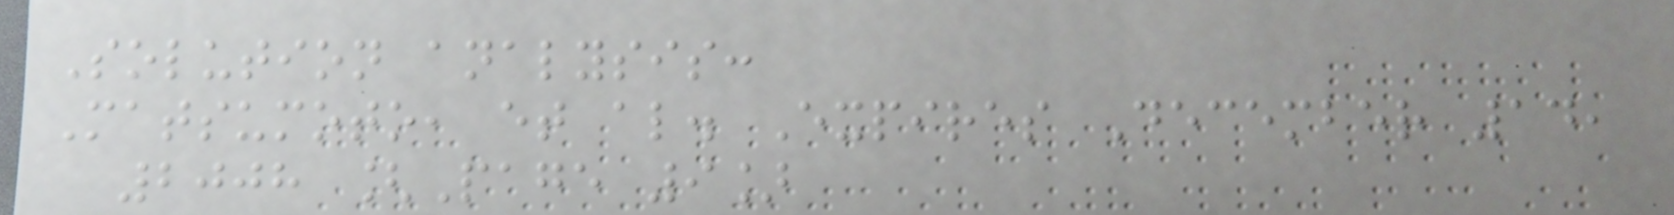Solution analysis:
Matsumoto, et al. Expires December 14,
2008 [Page 9]
